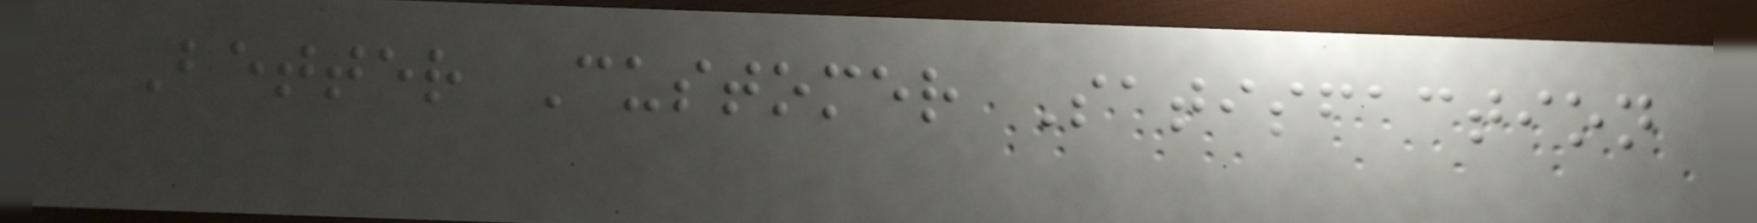Better Customer Satisfaction
